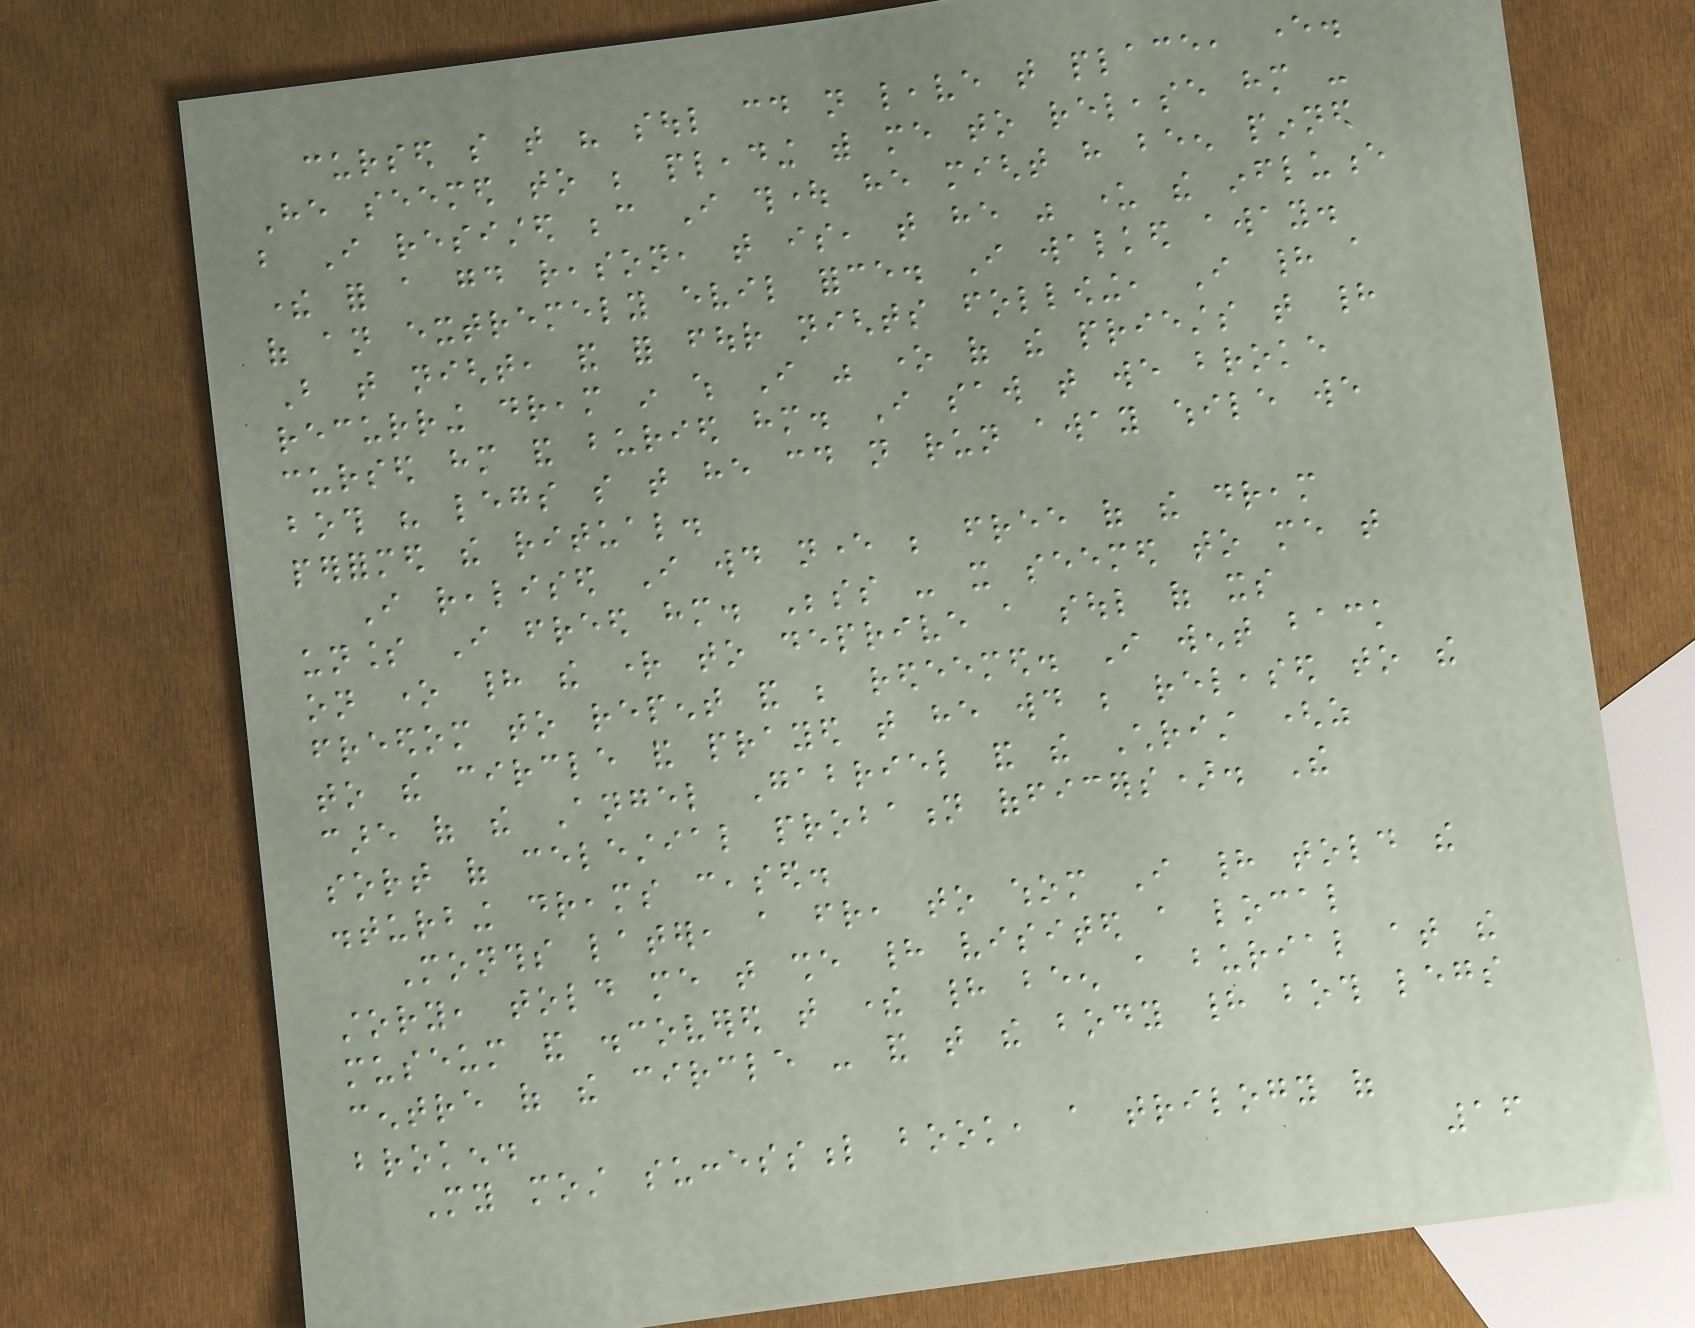cursed so that his soul could not leave that place, ever.
He seemed to be pleading with me to release him -
but I resisted because I thought he might have been pinned
there for a good reason, that is, that he was under the influence
of an extremely evil force. I walked away.
But that night, and for four nights following, I had a
recurring dream in which I was one of the priests that had
cursed him and buried him. I saw that we broke
both his legs so that he could not run away while we
performed the ritual.
I realised I would never be free of the dream
unless I freed him. Besides - it seemed to me that
on one had the right to deprive a soul of its
freedom to repent and be redeemed. I went back
to the circle and prayed that he would be released to the
care of the Angel Gabriel and the Christ (as
sort of celestial probation officers). The
disturbing dreams ceased.
Months later, a friend, to whom I had told the
story, told me that she had visited a local
museum and discovered that there had been a burial at the
centre of the circle - and that the body had both legs
broken.
My most successful book, a trilogy of
16
